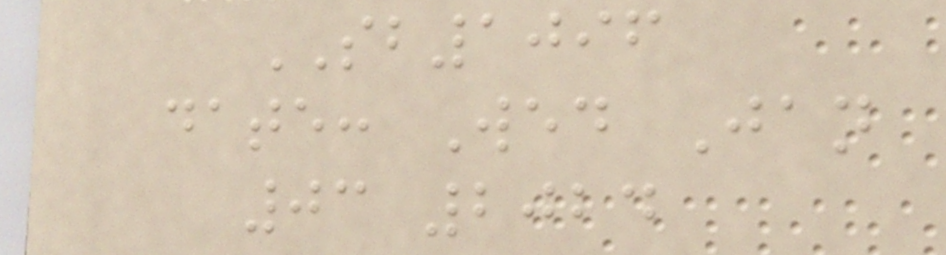SB1096
date: Wed Jan
03 2024
